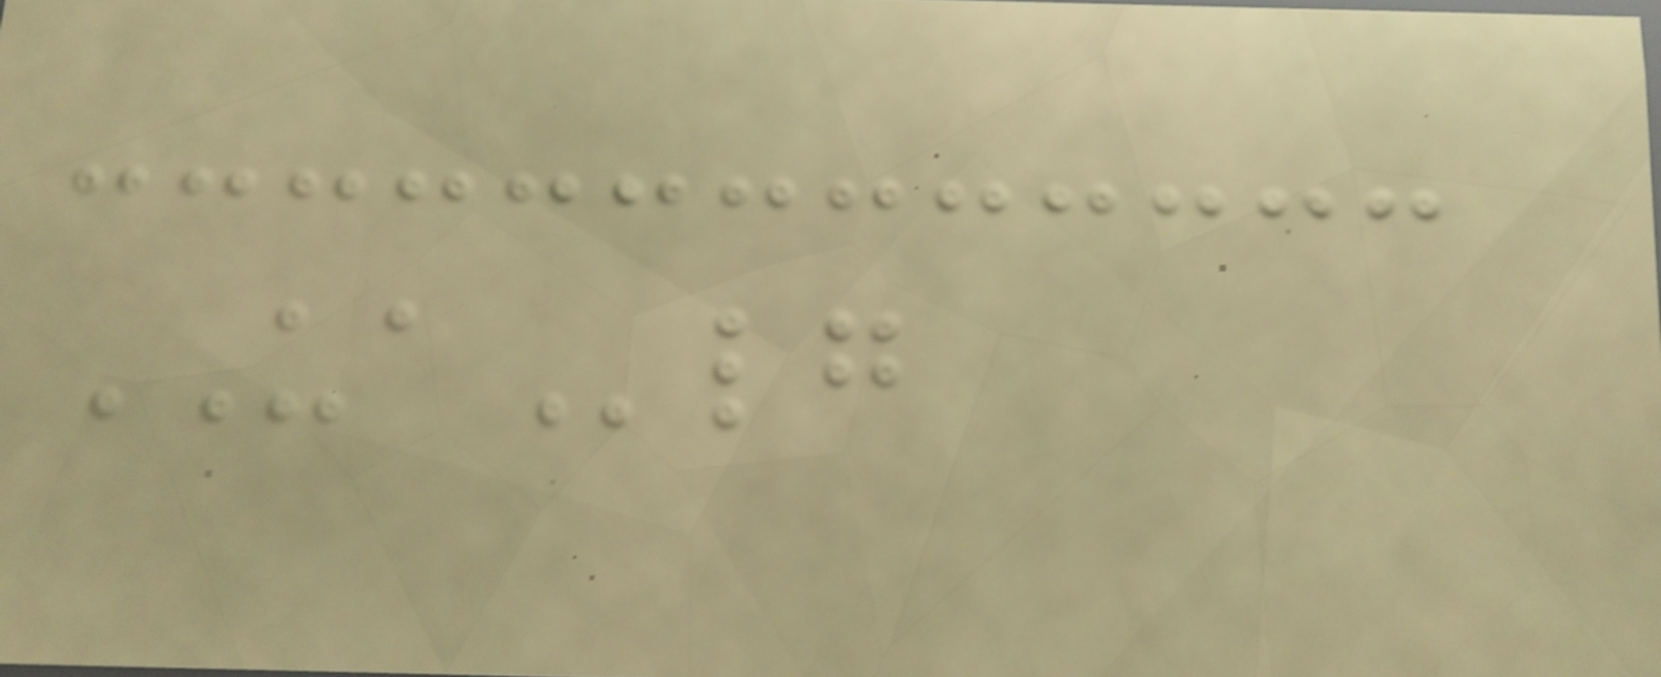UAlg
